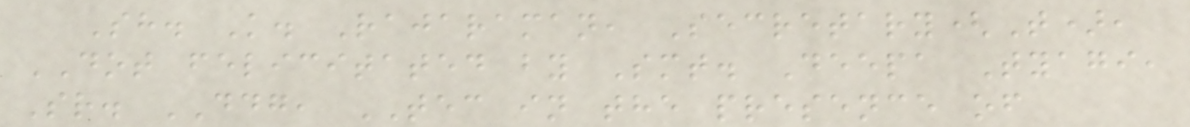Sh. K. Rajaraman, Secretary(T),
DOT felicitated by Smt. Deepa Tyagi,
Sr. DDG, TEC in the presence of
